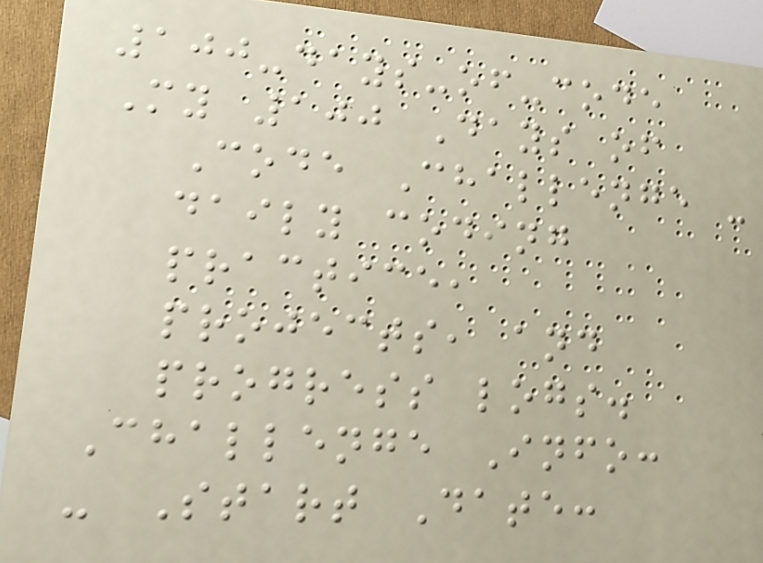100-days-of-code
My 100 Days of
Code Challenge -
daily coding
practice,
projects, and
progress logs.
Challenge Info:
- Start Date:
